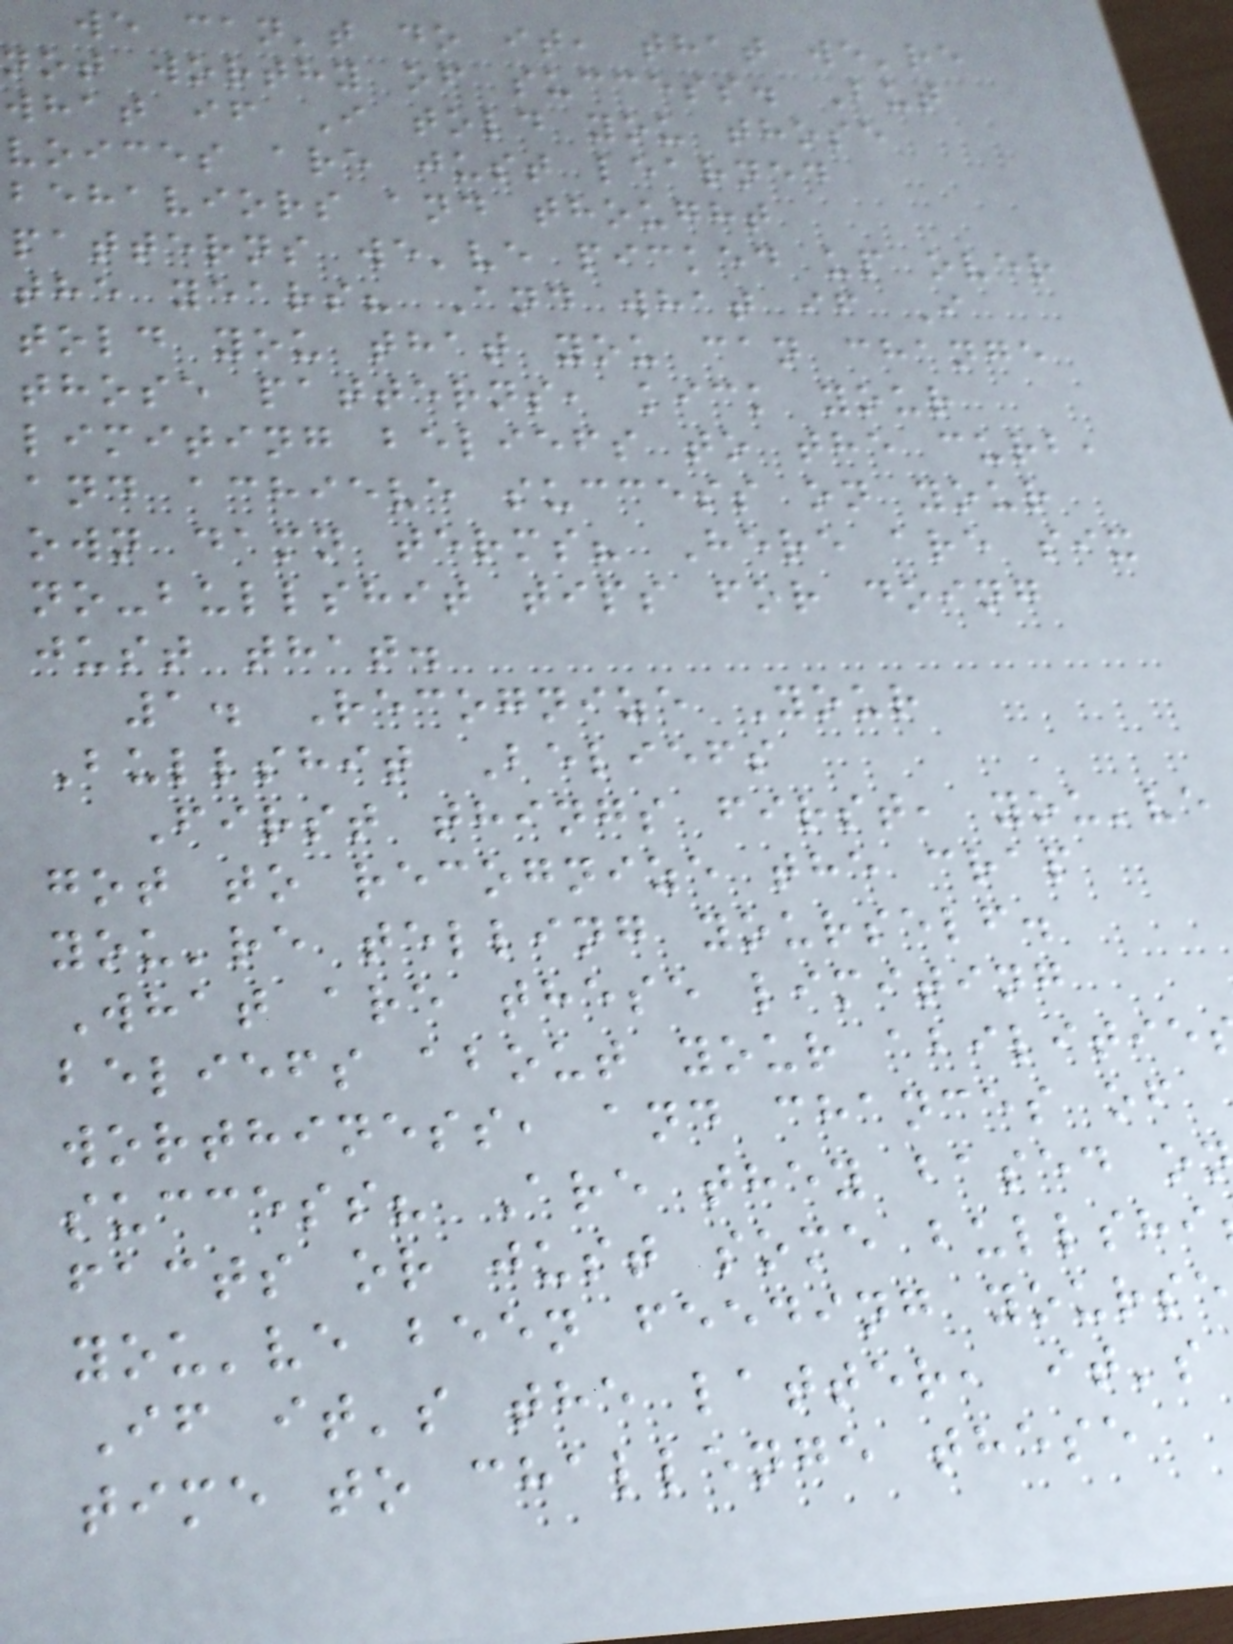we can't do it, that we're
not worthy of success. But
what if I told you those
voices are just learned
behaviors and thought
patterns we've picked up over
the years? And what if I
told you that you can change
those patterns, kick your
limiting beliefs to the curb,
and achieve success on your
own damn terms? Here are six
no-bullshit tips for doing
just that.
1. Recognize Your
Bullshit Beliefs
First things first, you've
got to recognize the crap
you're telling yourself.
What are these limiting
beliefs about your abilitie
worthiness, and chances of
success? Are they based o
facts or just some bullshi
you've been feeding yourse
If it's the latter, it's
time to challenge these
